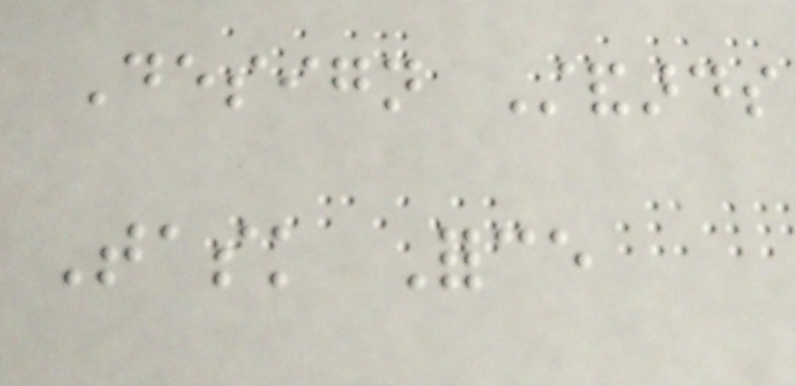Design Standards
Task Force
